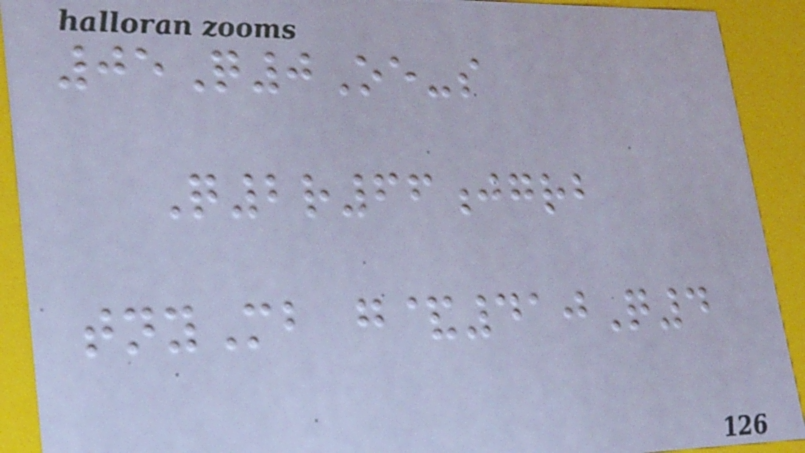05Q0Oe-s
Q2r66jgrb
tnyMb g&410Q4
